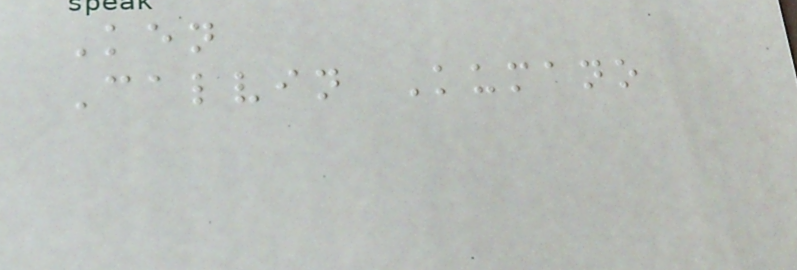Ken
Calvin Kumano
